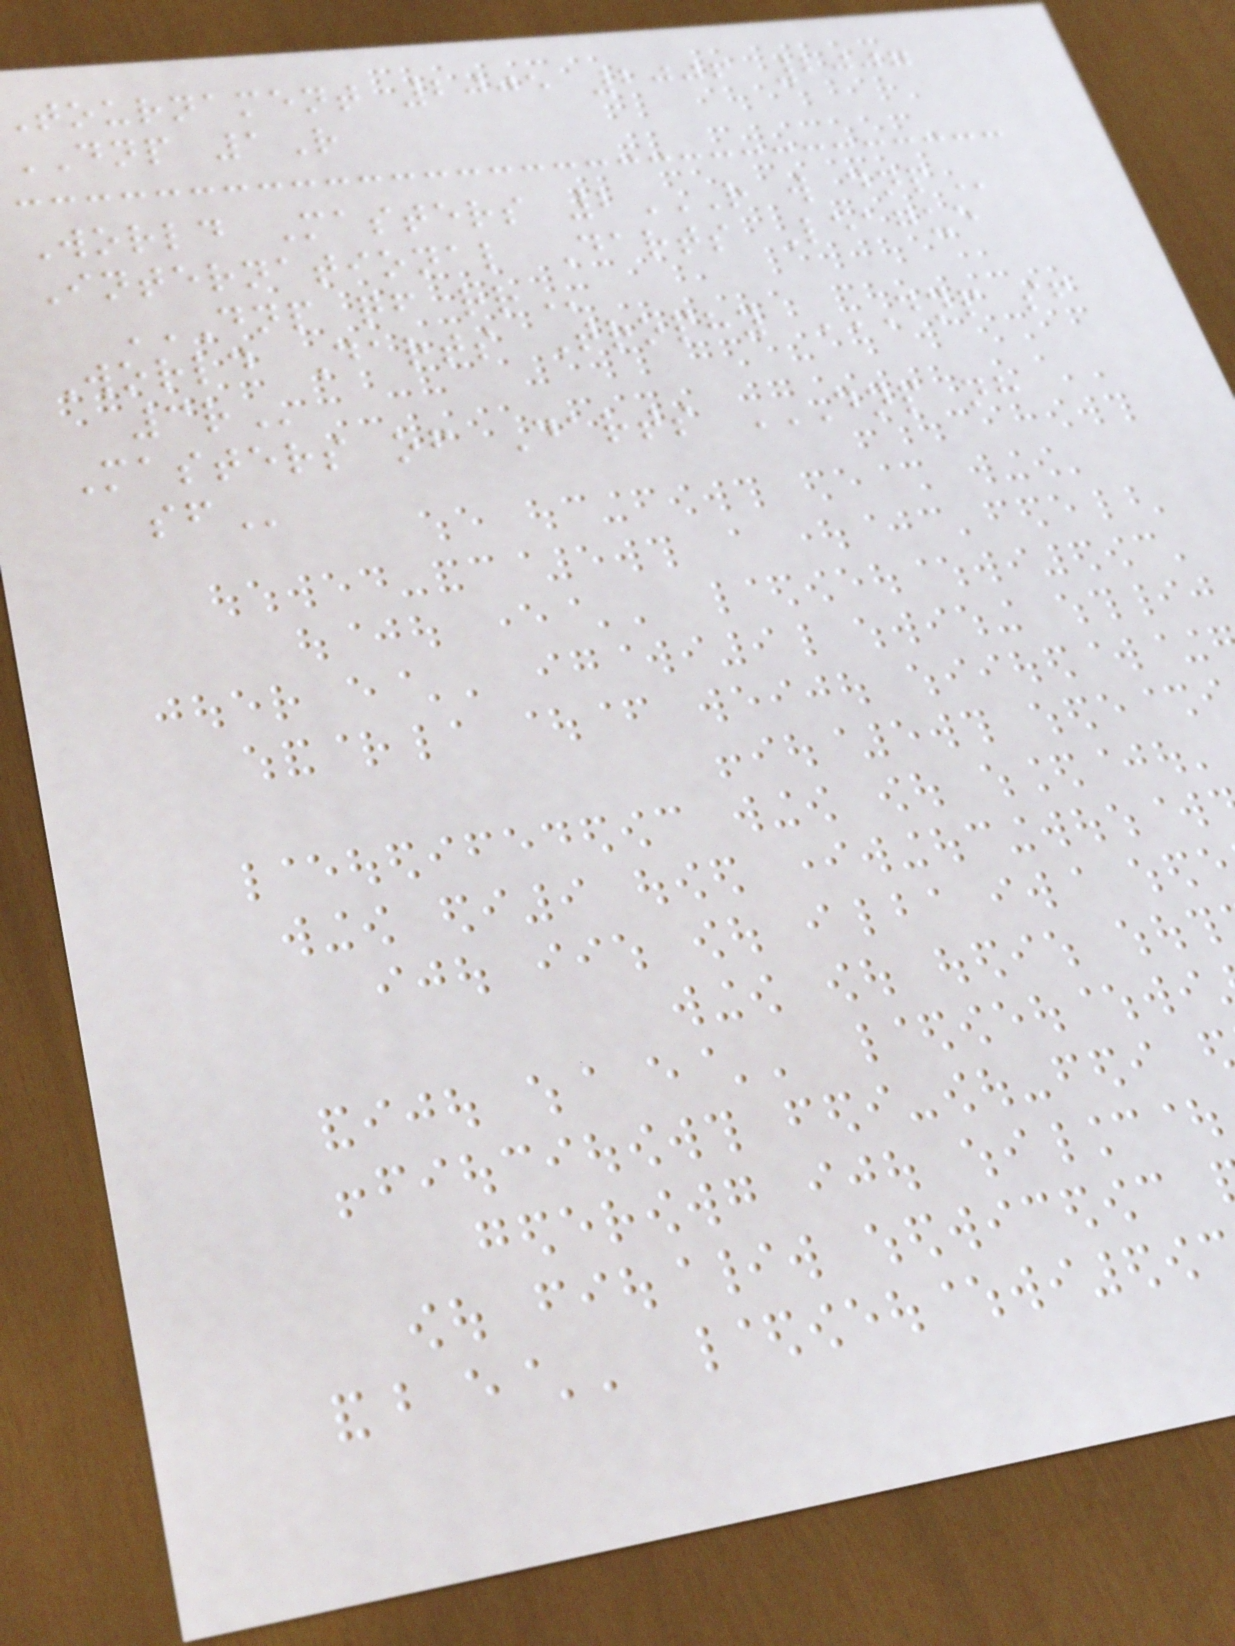tournament 2005 2006 2007
DNP 1R
World Masters 2R W DNP
International Darts League
DNP QF RR
World Darts Trophy DNP SF
Masters of Darts DNP NH
